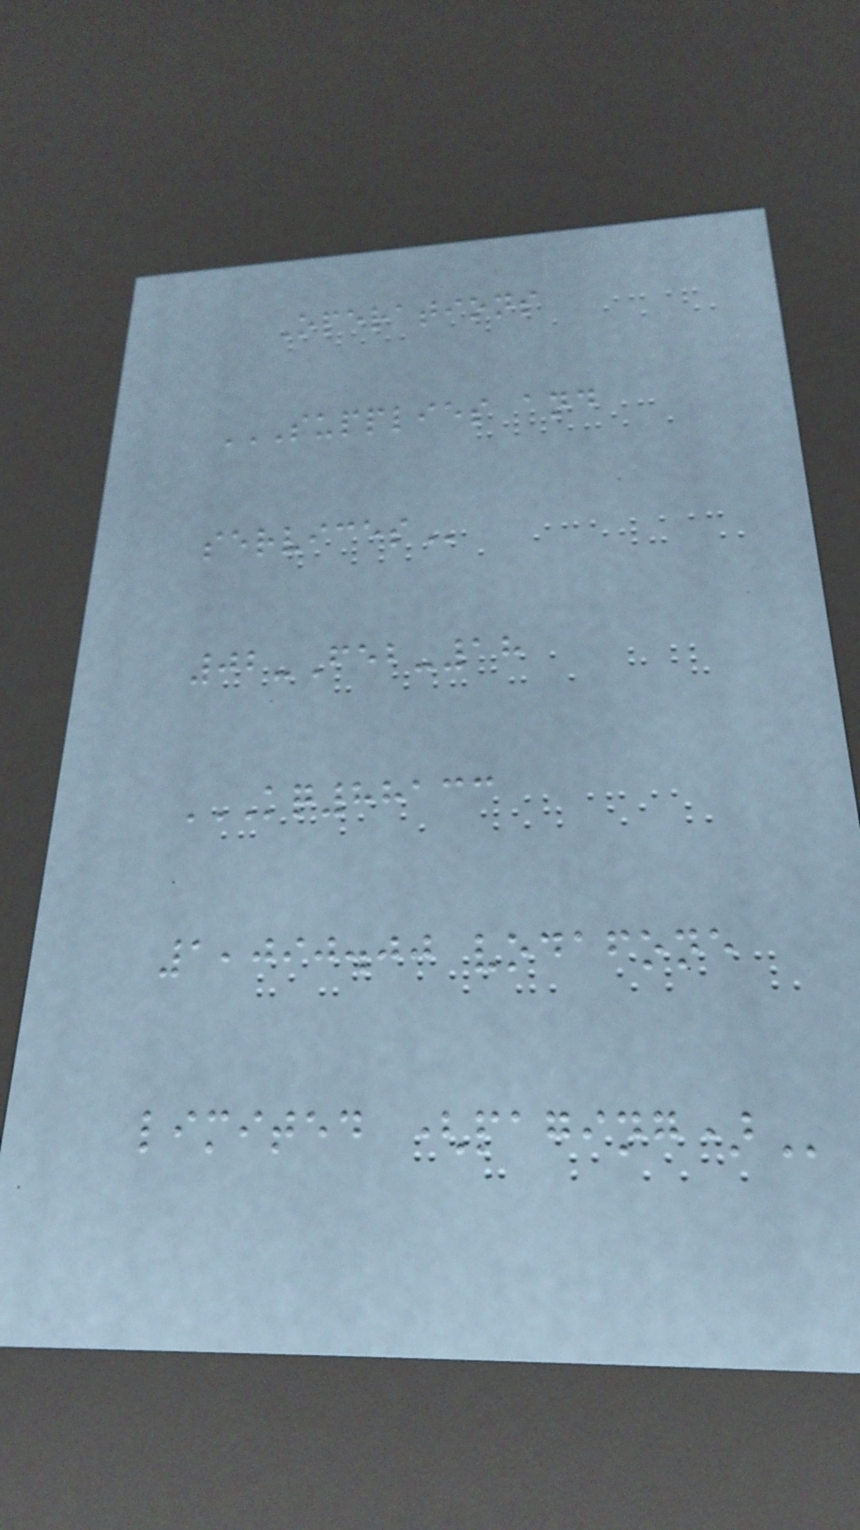Operations
SUPPLIES AND
SERVICES
02-Feb-18
KQ88133
1,090.00 VODAFONE
LIMITED (PAGING)
